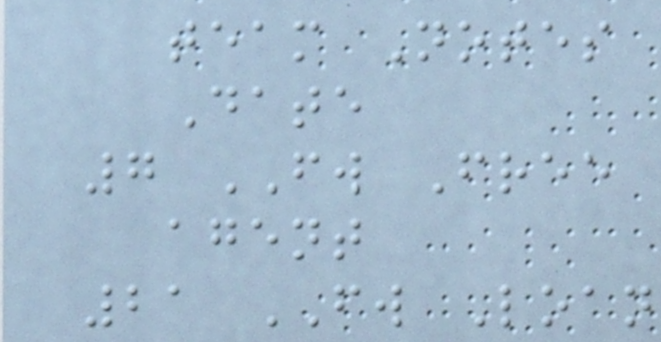team Notes
Date
7 FW Free
agent
21 FW Loan
